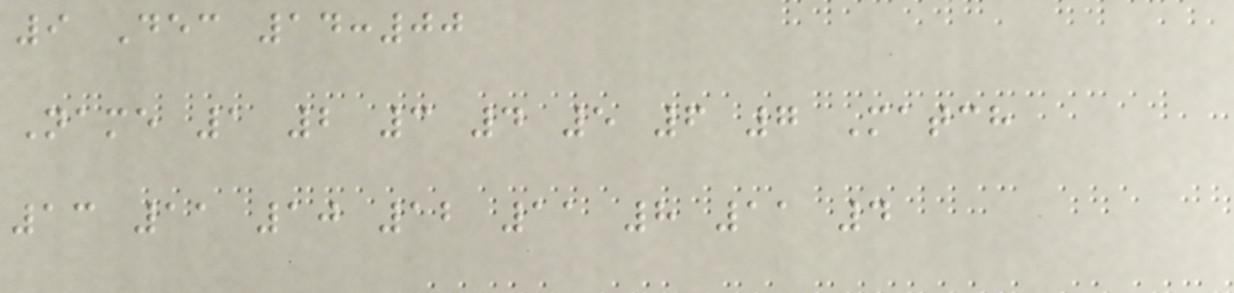9 Dec 14:00
Name 1 2 3 4 5 6 7 Match
13 11 10 12 11 8 11 4
